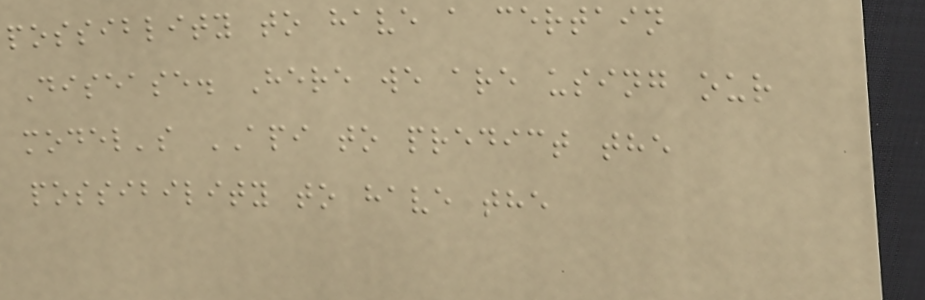possiblity to have a certain
Disease. Here we are using our
model's API to predict the
possibility to have the
